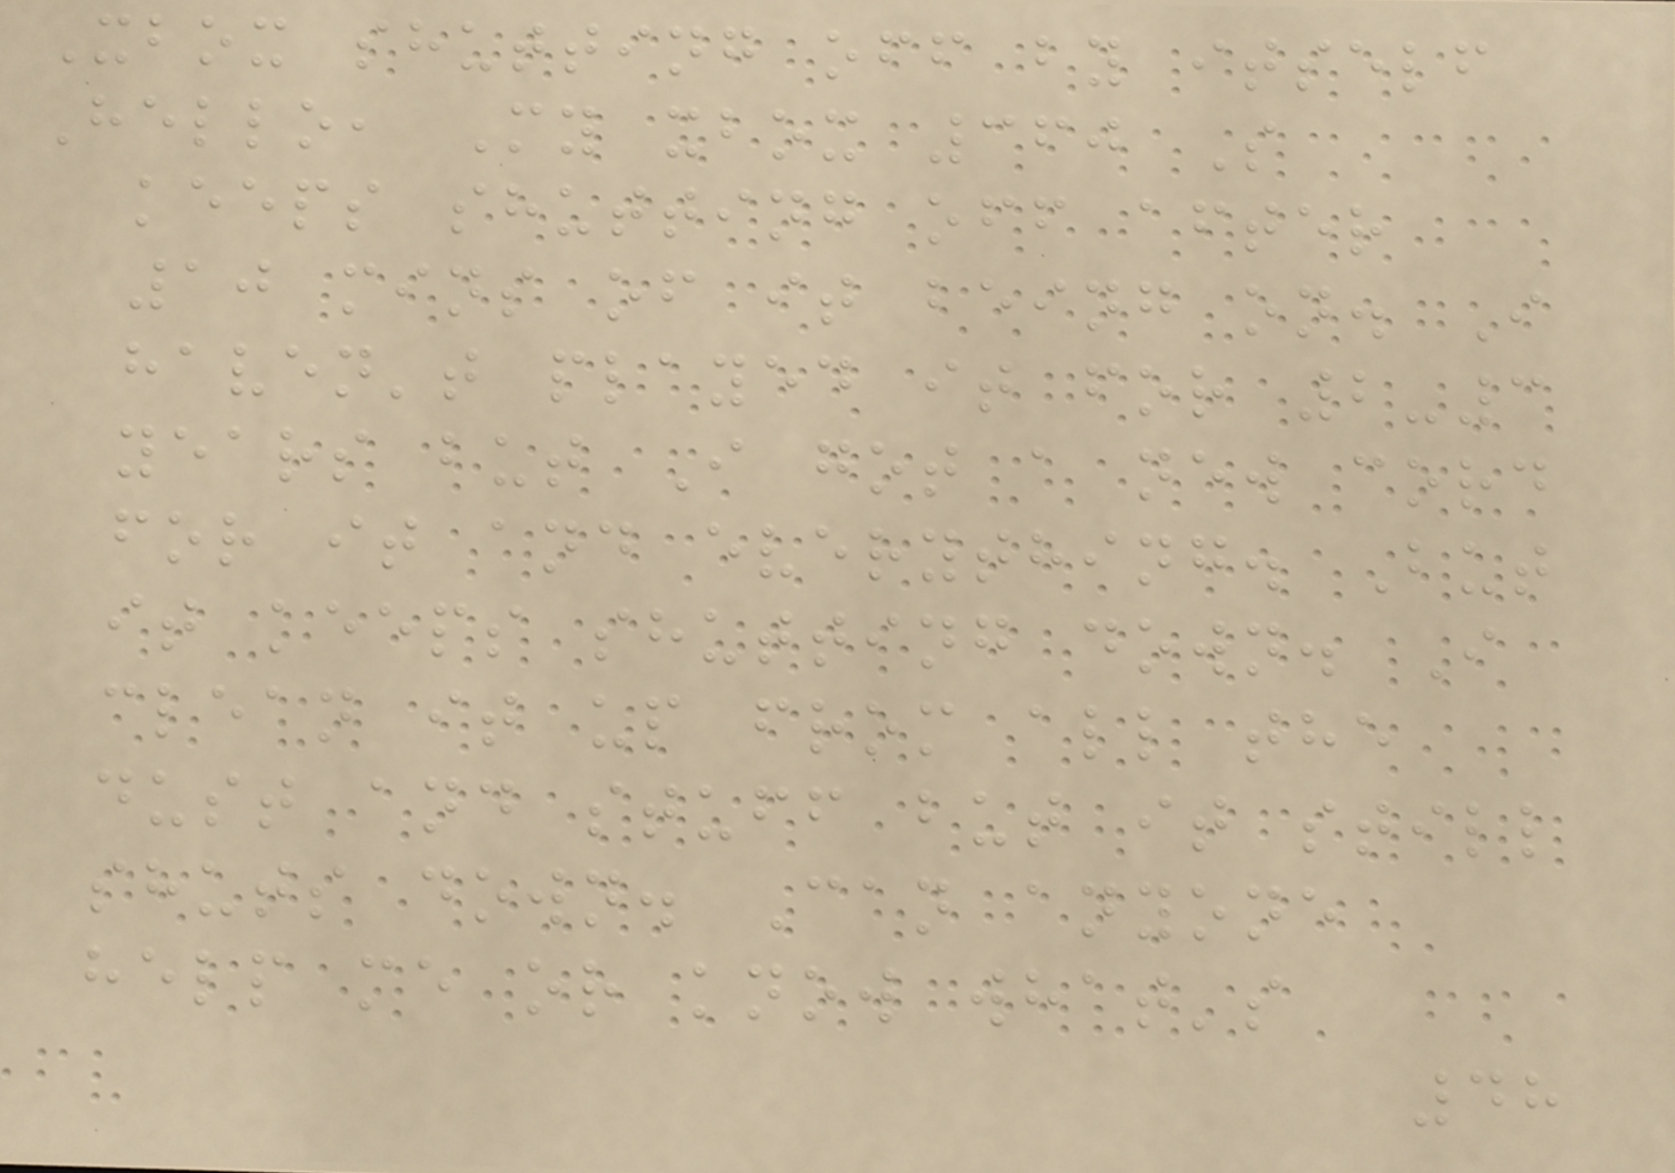Xbox shutting off by itself
Hello, My xbox 360 S
keeps shutting off after
10 mins of it being on. I
haven't played it for 2-3
years but I got a new cord
for it and everything. But
it keeps shutting down. I
clean it up from all the
dust and stuff but it still
shuts down. Can anyone
help me or know what's
48
